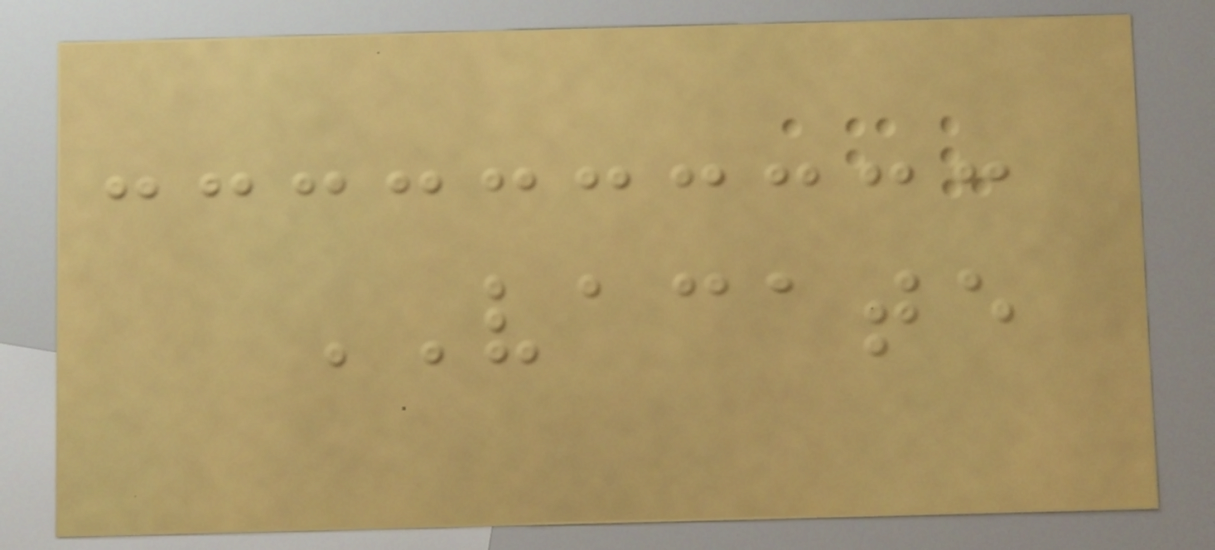VACATE
